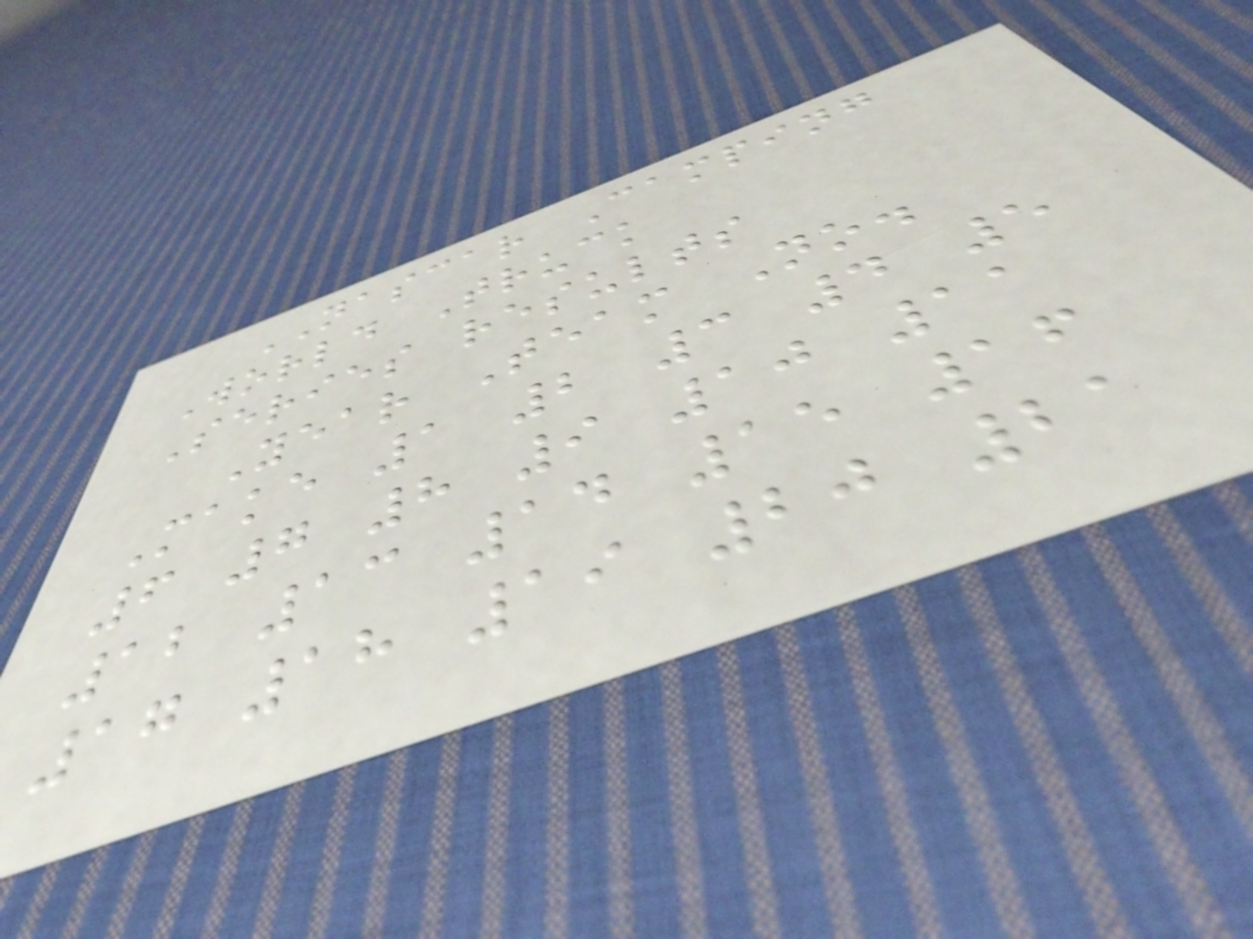NASCAR Camping
World Truck
Series results
Year Team No.
Make 1 2 3 4 5
6 7 8 9 10 11
12 13 14 15 16
17 18 19 20 21
